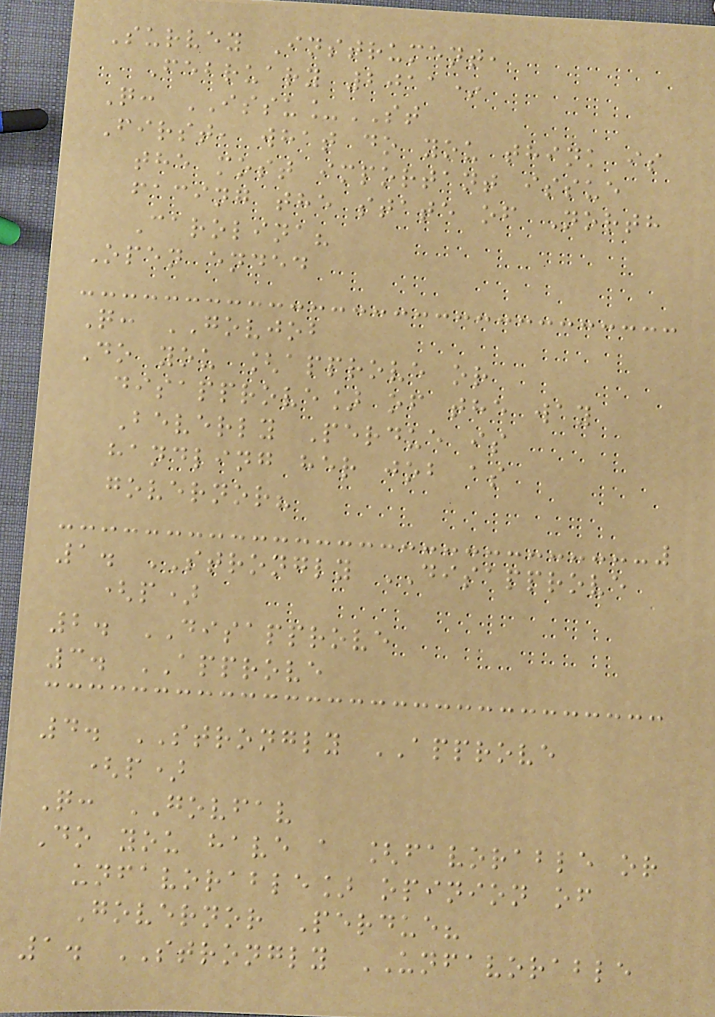Survey Instrument,
February 2011*
Q: ISSU_ST
First, what do you think is
the most important issue
facing the state of North
Carolina?
Open ended
Q: GOVJOB
Do you [approve or
disapprove] of the way
Beverly Perdue is
handling her job as
governor?
1. STRONGLY DISAPPROVE
(p)
2. DISAPPROVE
3. APPROVE
4. STRONGLY APPROVE
(p)
Q: GOVFAV
Do you have a [favorable or
unfavorable] opinion of
Governor Perdue?
1. STRONGLY UNFAVORABLE
